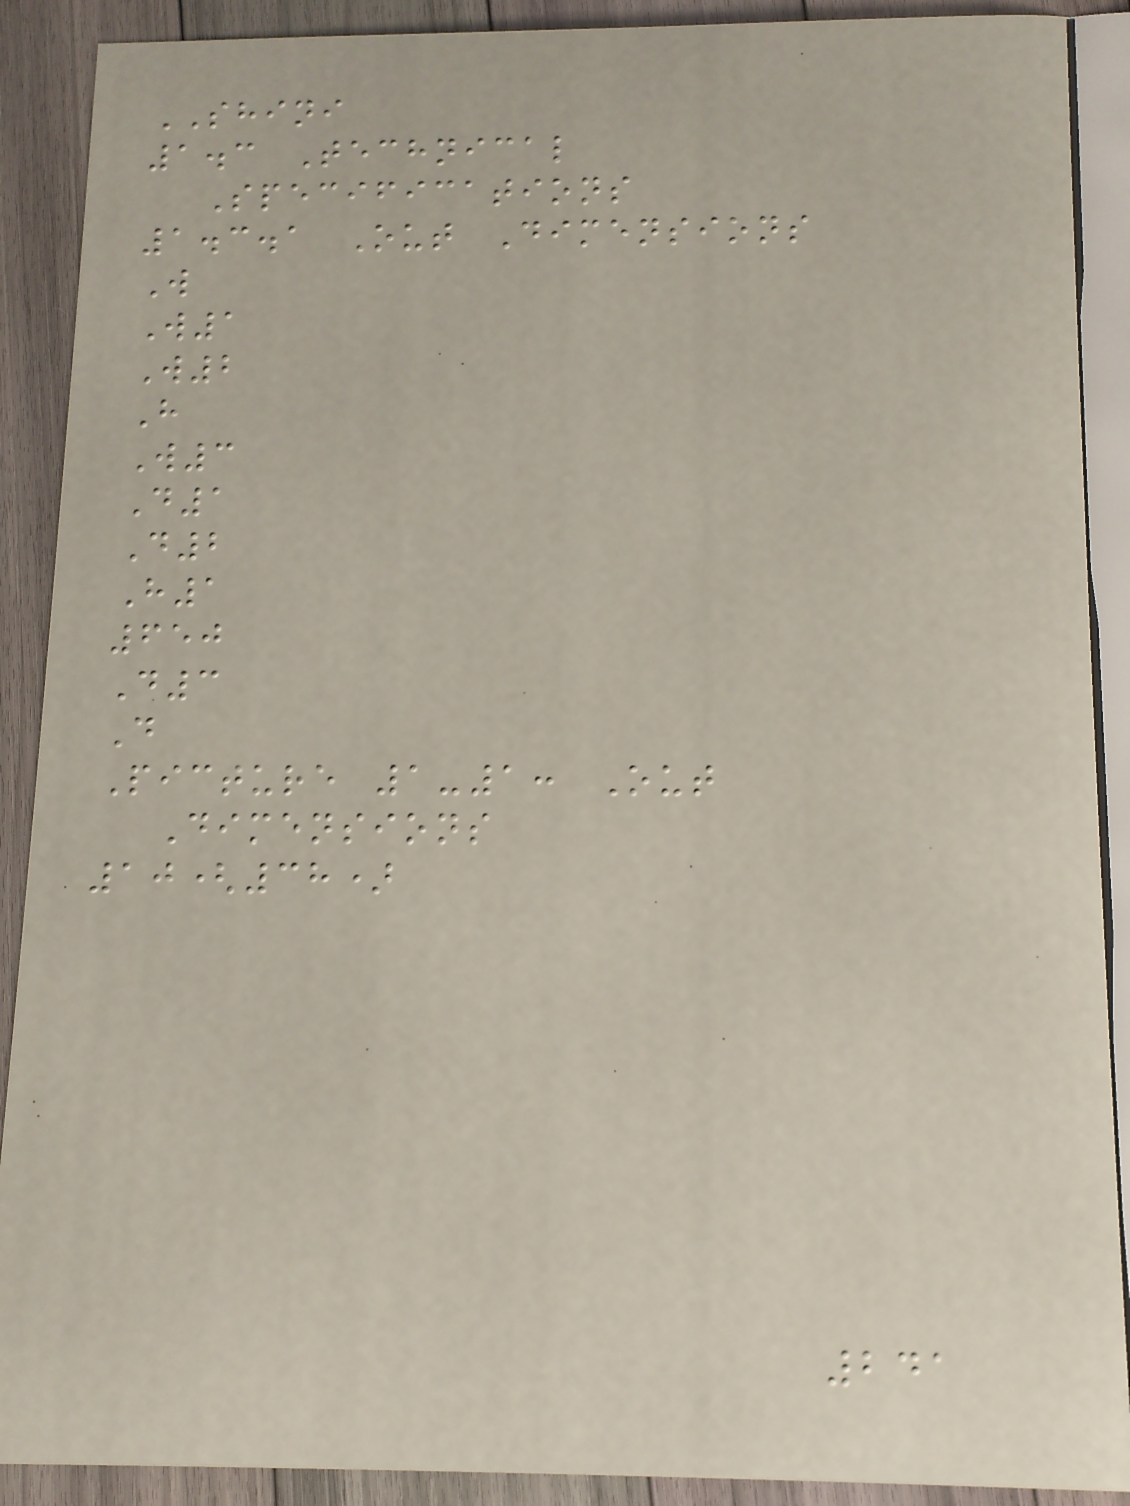SHINI
1.3 Technical
Specifications
1.3.1 Out Dimensions
W
W1
W2
H
W3
D1
D2
H1
650
D3
D
Picture 1-1: Out
Dimensions
10(38)
241
